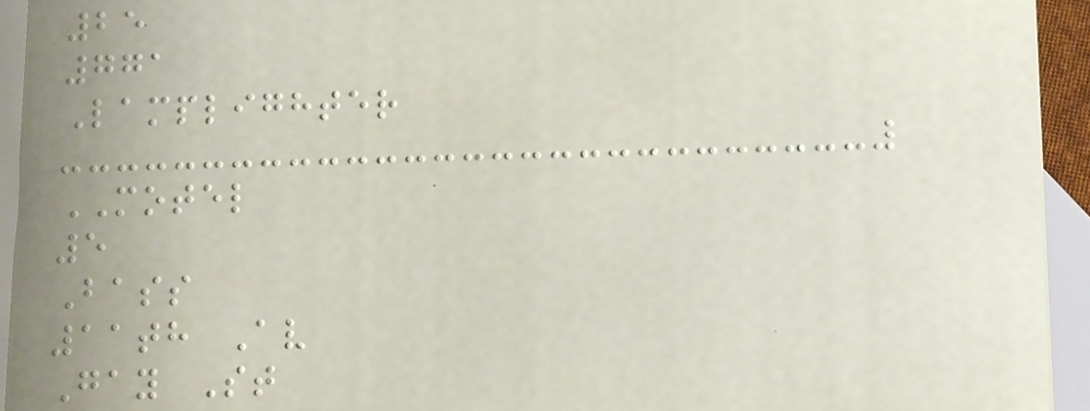25
771
Lamplighter
MOTEL
5
Bass
11th Av
Gay St
